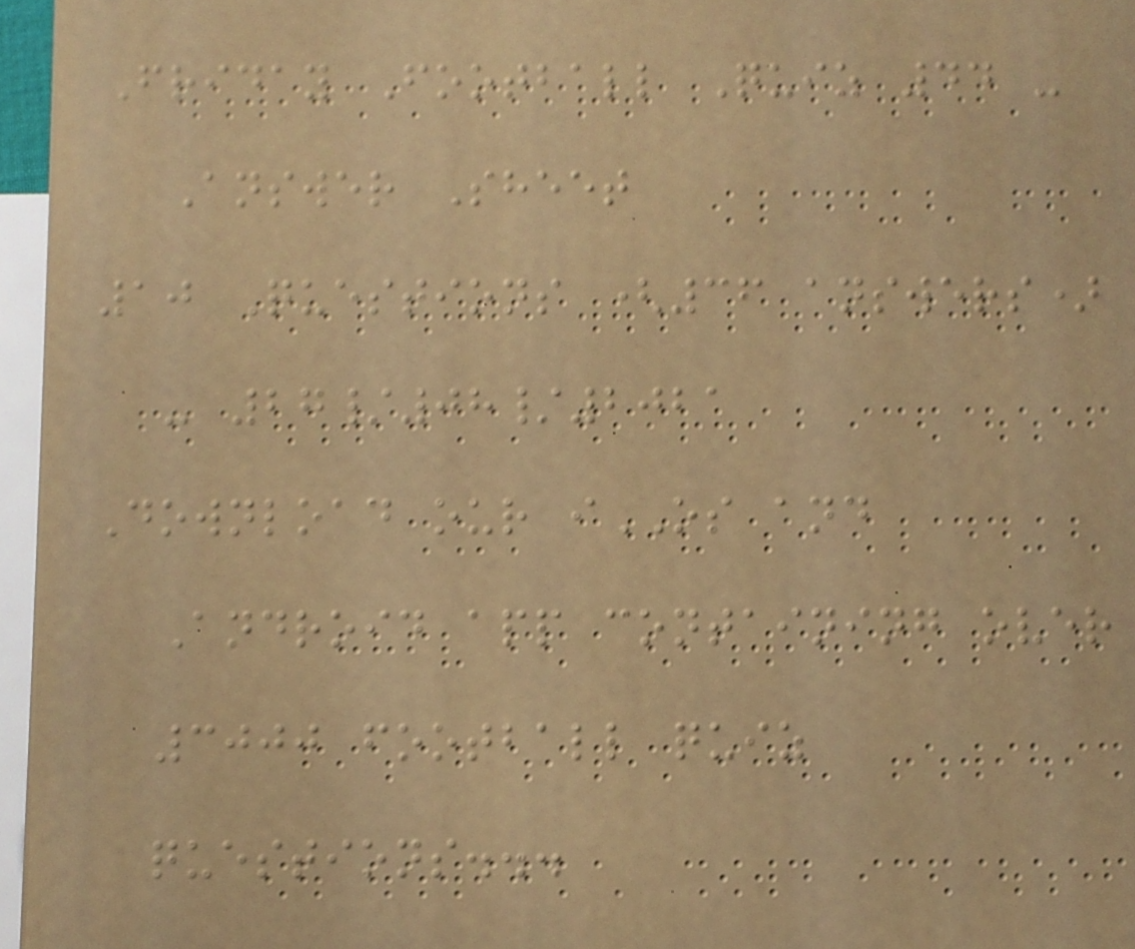Friday Football Quiz 44 -
Answer Sheet
10 Questions (36 answers)
- 27/08/2021
Download our iOS and
Android app containing over
3000 football quiz
questions...
